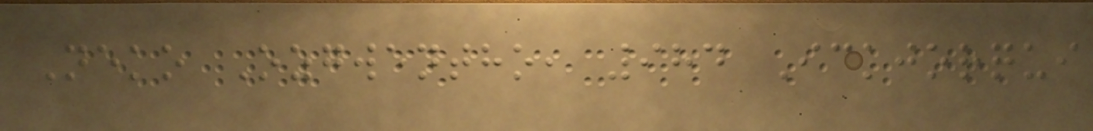Neko Ozgwentho, 984 Ickjorqui
